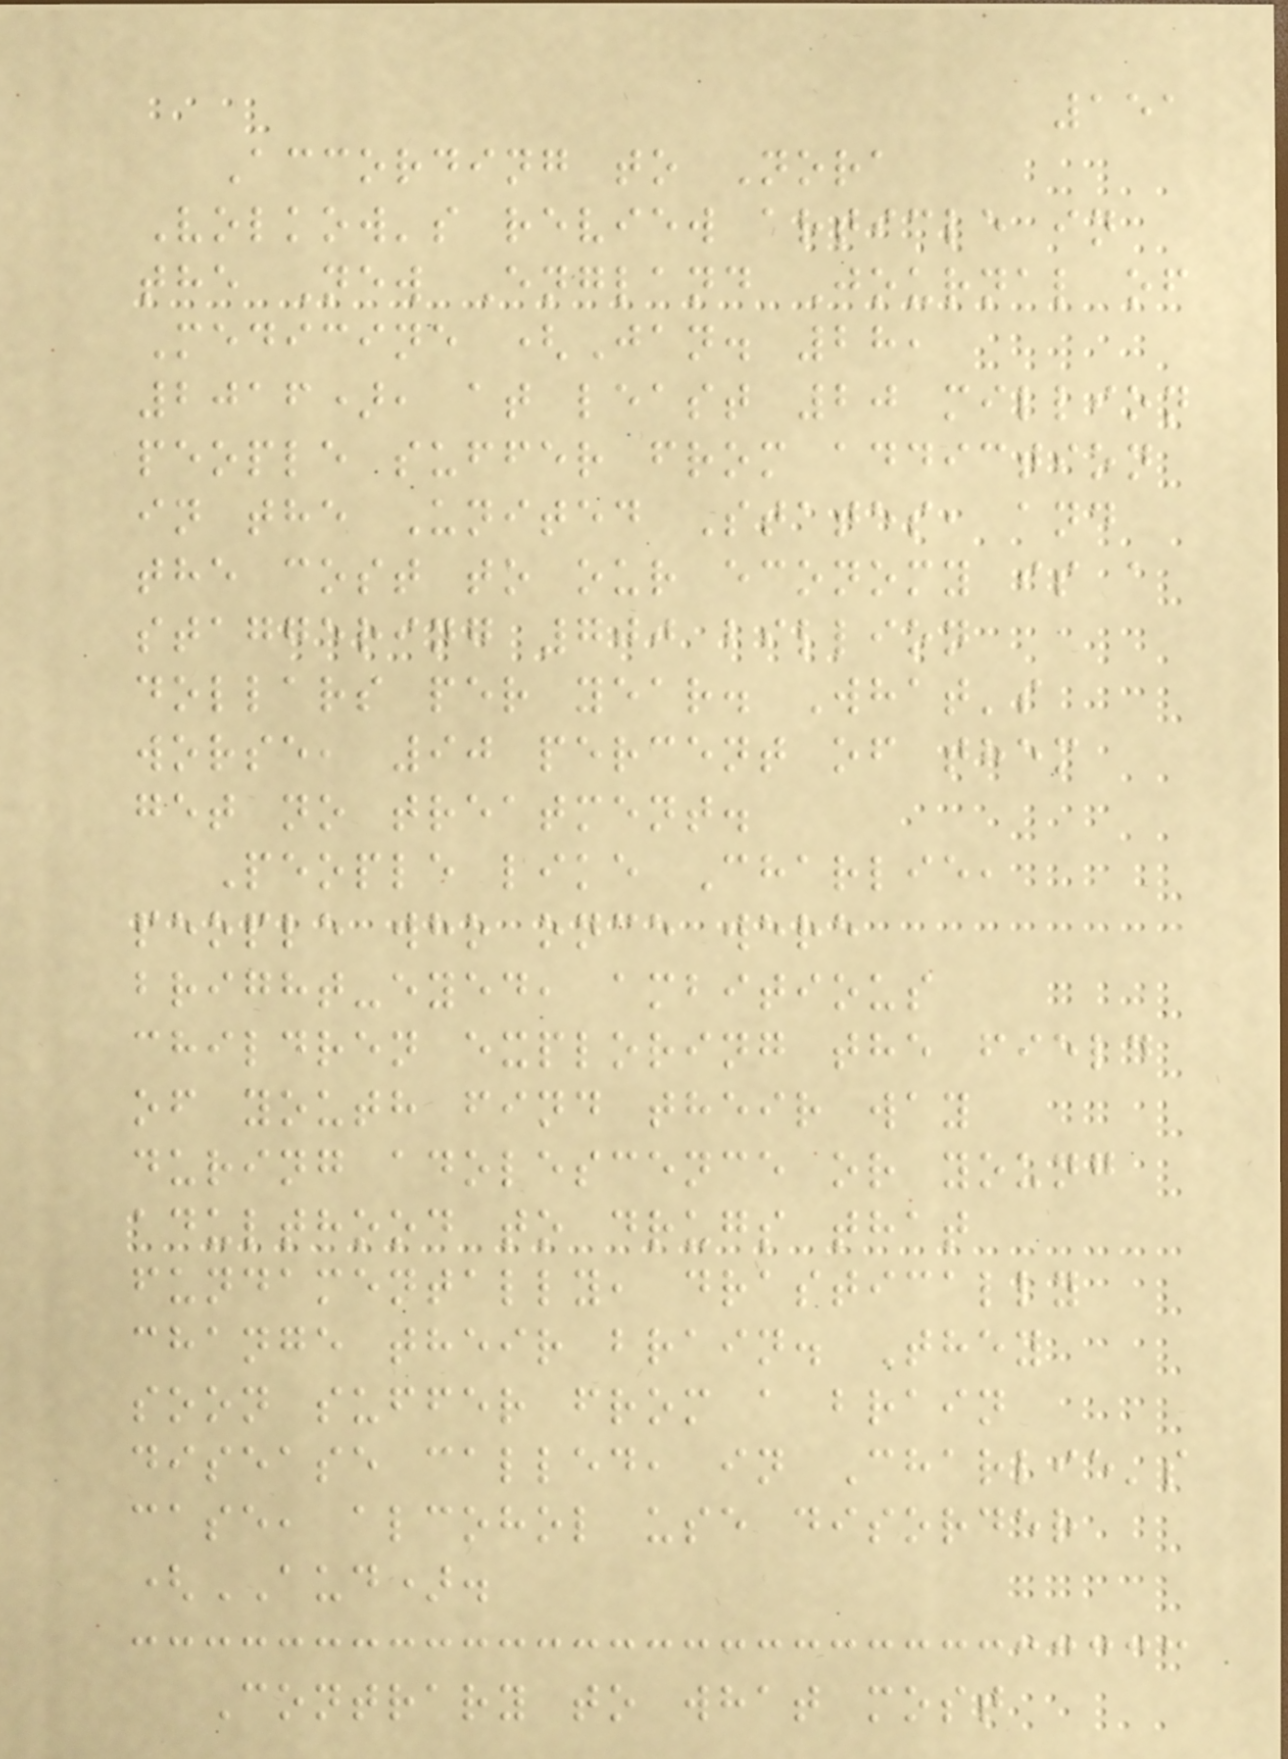151
According to Nora
Volkow's review article in
the New England Journal of
Medicine (Jan. 28,
2016), at least 20 million
people suffer from addiction
in the United States, and
the cost to our economy is a
staggering 700 billion
dollars per year. What's
worse, 90 percent of them
get no treatment.
People like Charlie,
people who once were
bright-eyed, ambitious
children exploring the field
of youth find their way
during adolescence or young
adulthood to drugs that
fundamentally, drastically
change their brain. They
soon suffer from a brain
disease called, in Charlie's
case, alcohol use disorder
(AUD).
Contrary to what most
